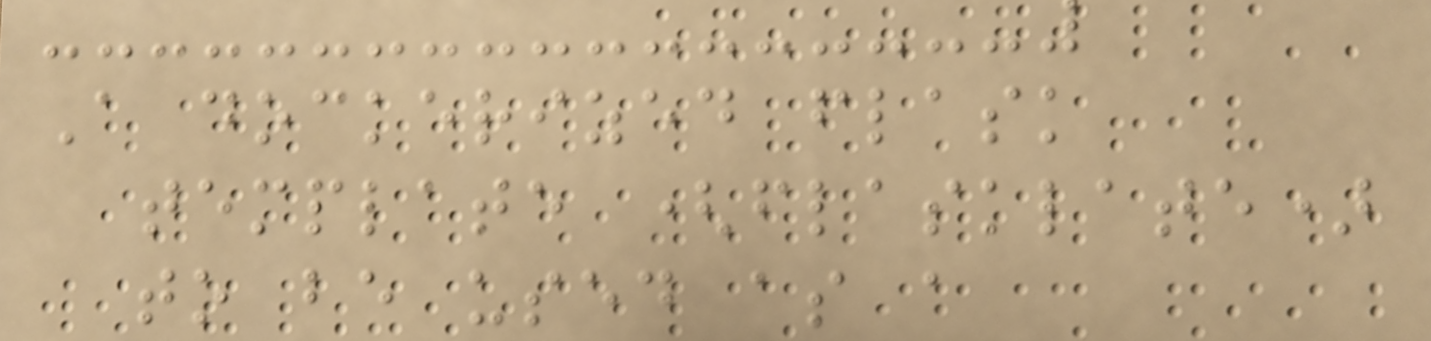A dockerized flask
template (flasklate)
to be used as a
